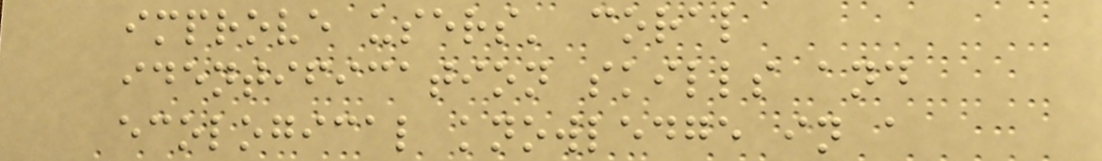improve users' coral
identification skills and
ecological knowledge in a
